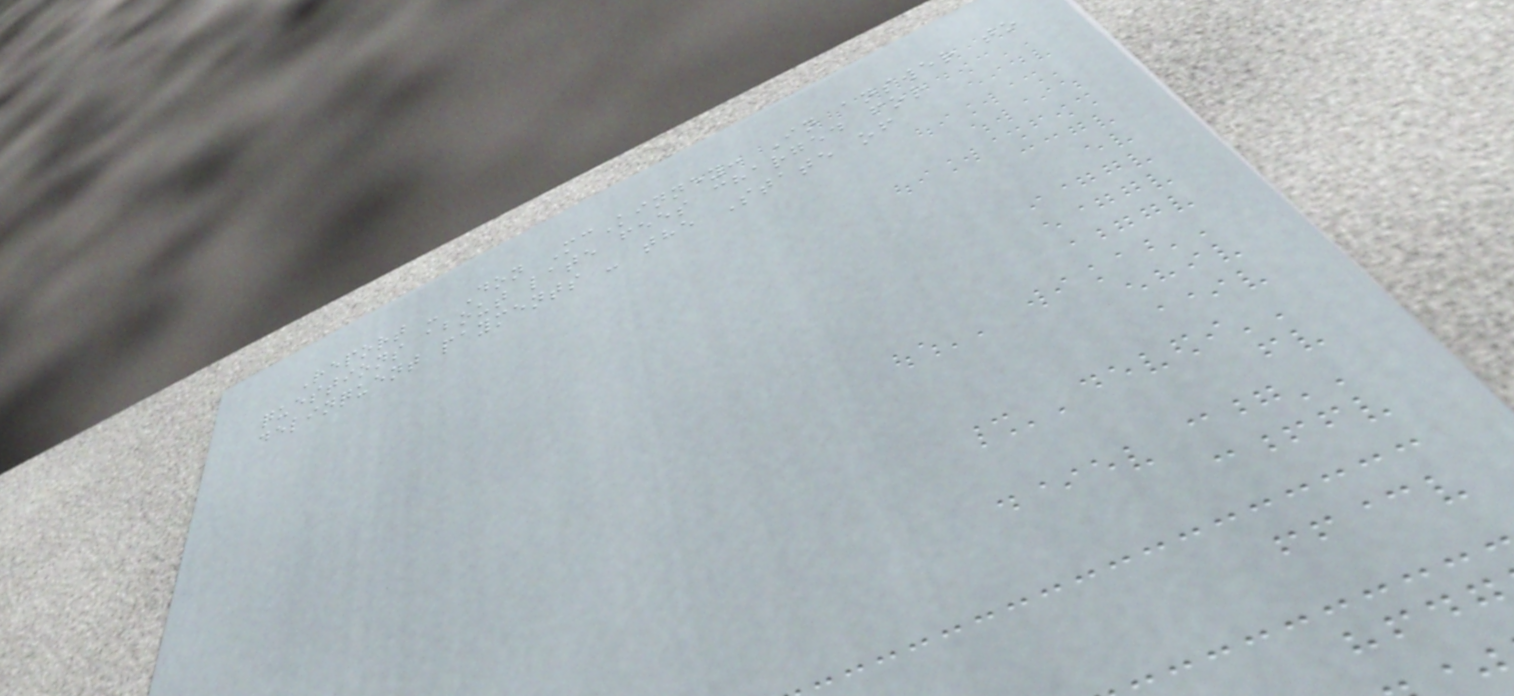Report - Don McKinney: In answer to
questions about late fees charged for
delinquent payments - the State of
